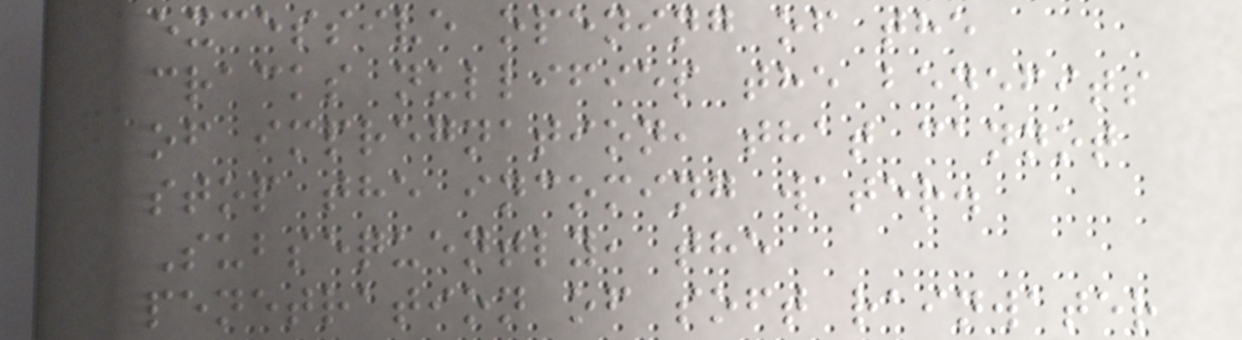excessive opening of the
cracks nullifies the benefits
of impregnation, that cannot
stop the incoming water.
Subsequently, the
penetration of soft rainwater
